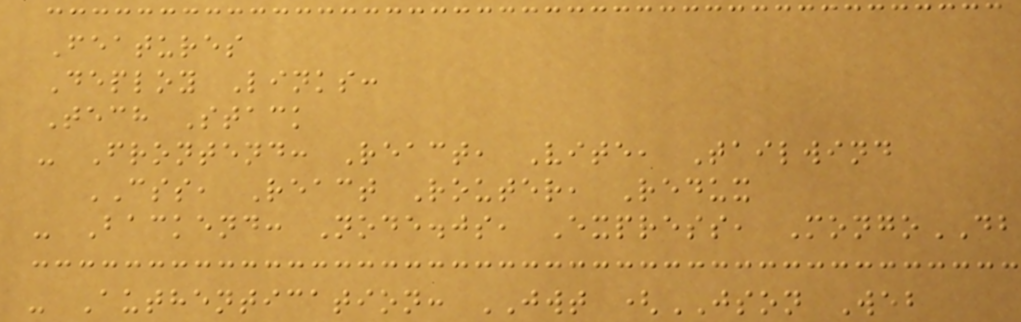Features
Deploy Links:
Tech Stack
- Frontend: React, Vite, Tailwind
CSS, React Router, Redux
- Backend: Node.js, Express, MongoDB
- Authentication: JWT (JSON Web
